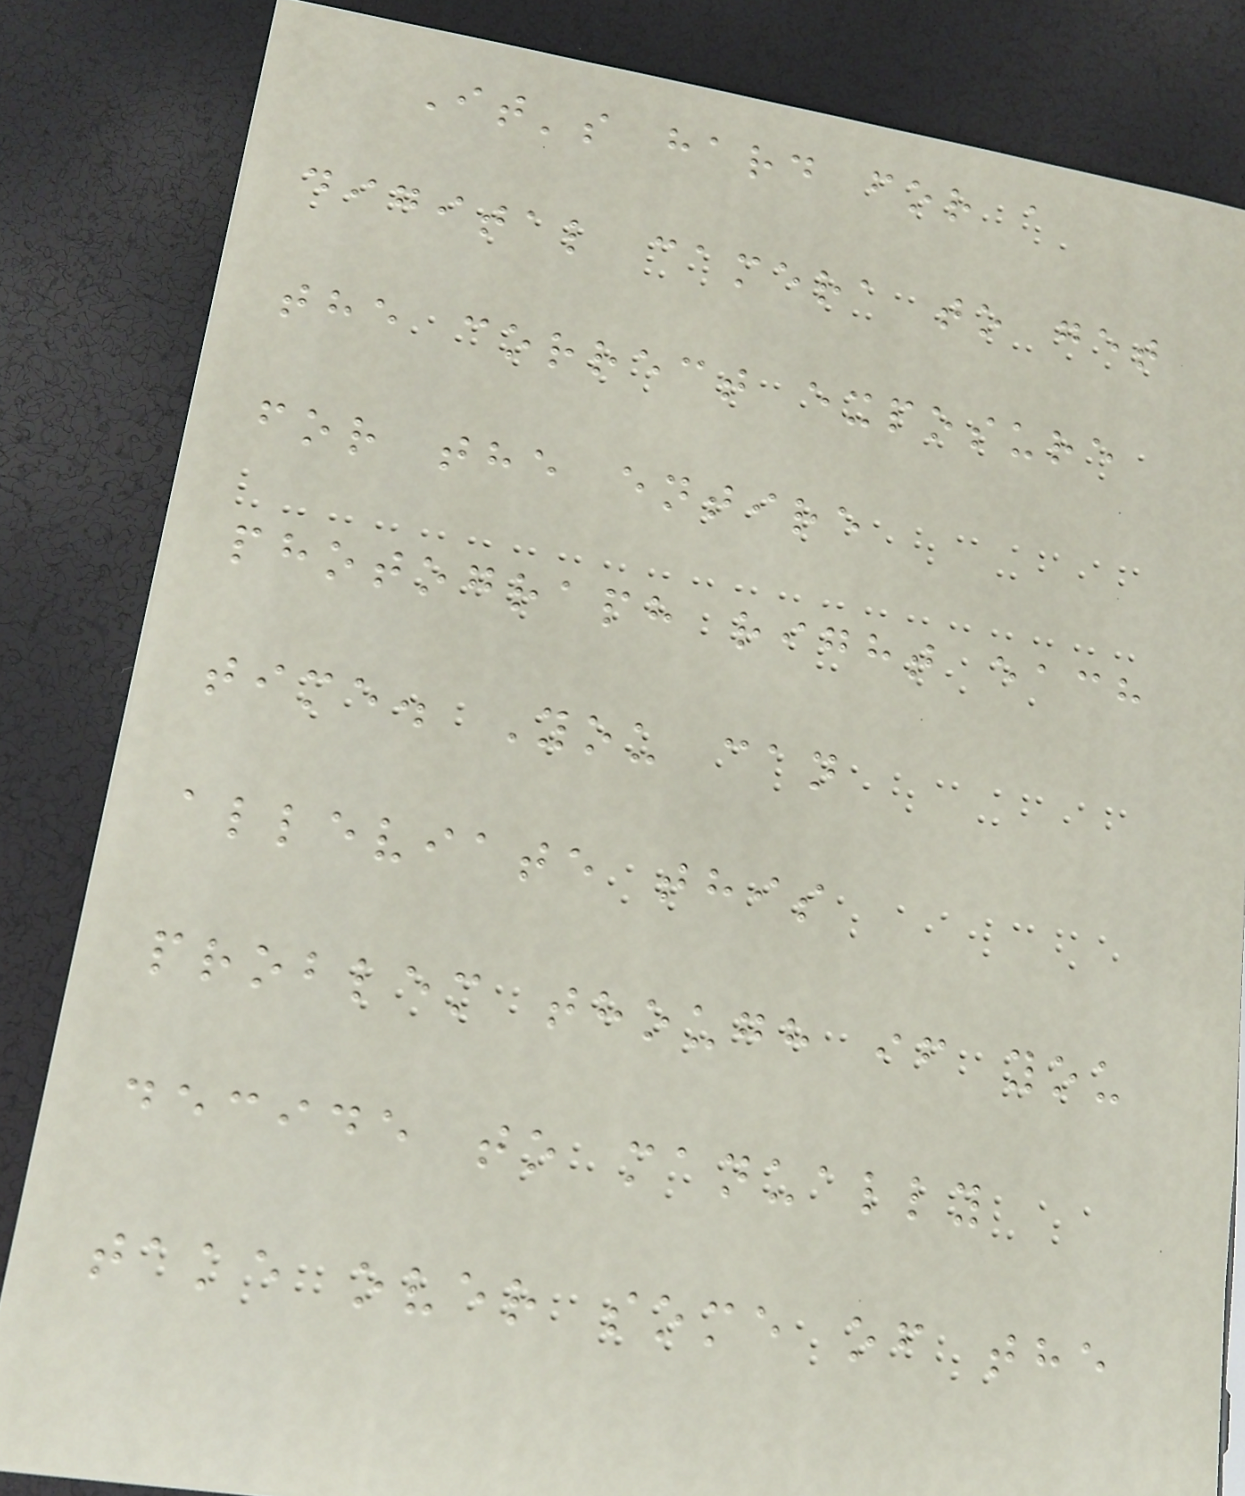It's hard for a
digital camera to get
the correct exposure
for the entire
photograph right each
time. You can
alleviate this
problem though if you
decide to manually
take over some of the
